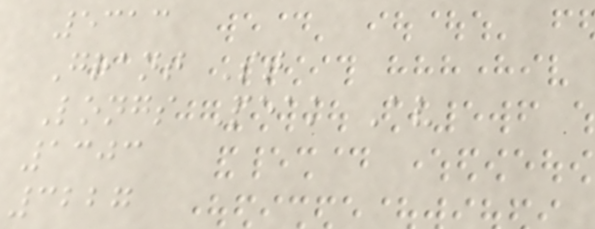5313
Grant St
Longs Peak Av
1303
3227
